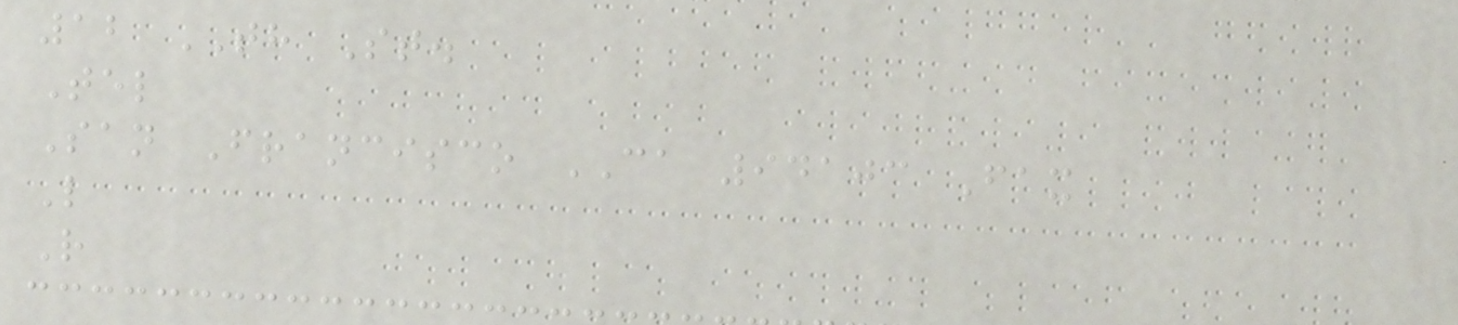12 TH St.
Tel
San Francisco CA 94103 Fax
L
R
